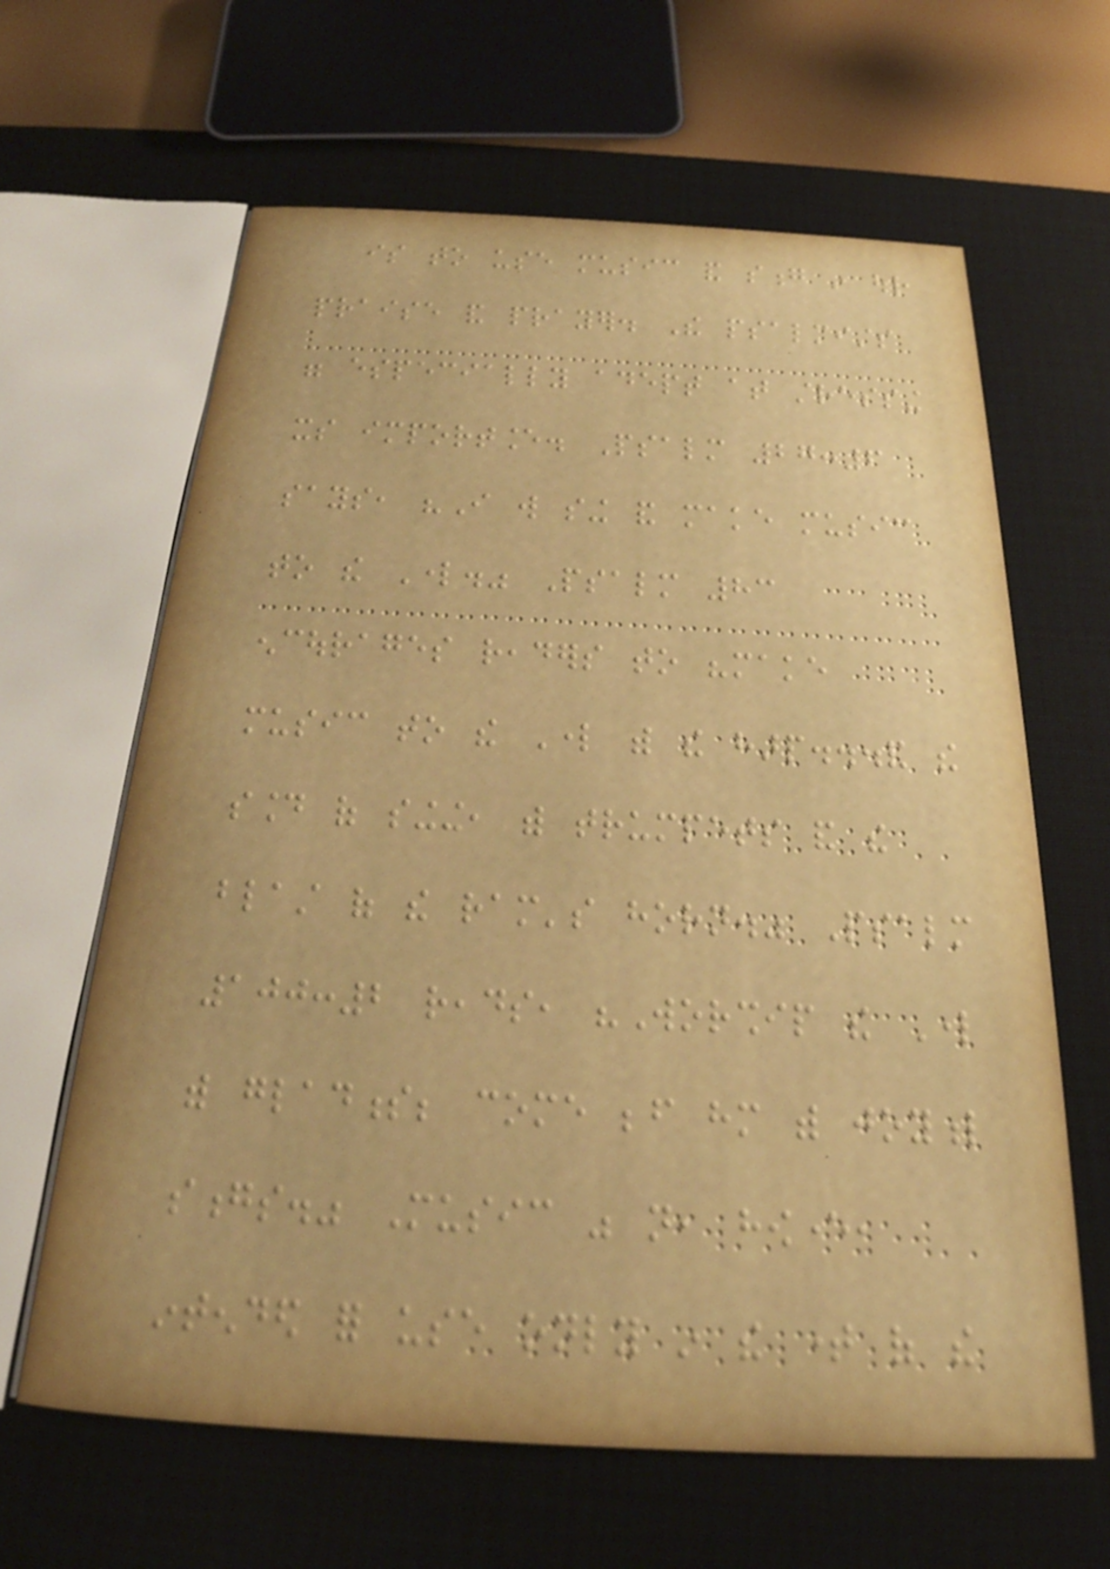is to use music and song in our
praise and prayer. The psalmists
were especially adept at stressing
its importance. Psalm 27:6
says, "I will sing and make music
to the Lord." Psalm 83
encourages readers to "make
music to the Lord with the harp...and the
sound of singing, with trumpets and the
blast of the ram's horn." Psalm
100:2 reads, "Worship the Lord
with gladness; come before him with joyful
songs." Music was not, however,
intended for use only in the time of the
